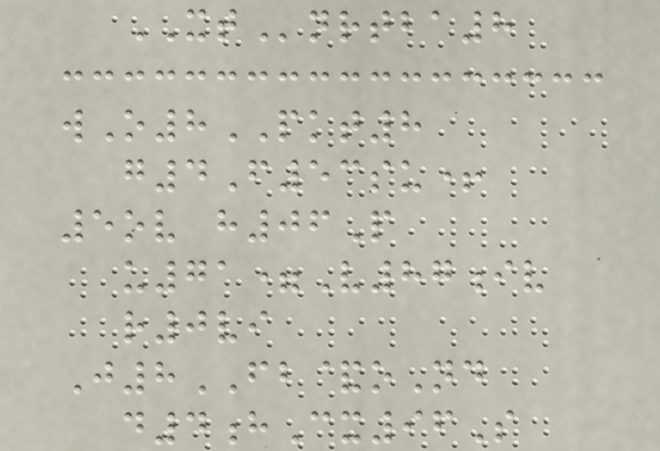XTnrtba8
wO8PKT8
g4F53su+
5ov h06P
u71=V87iv
r0vi
J8FB&oNd
d4hCx96S
